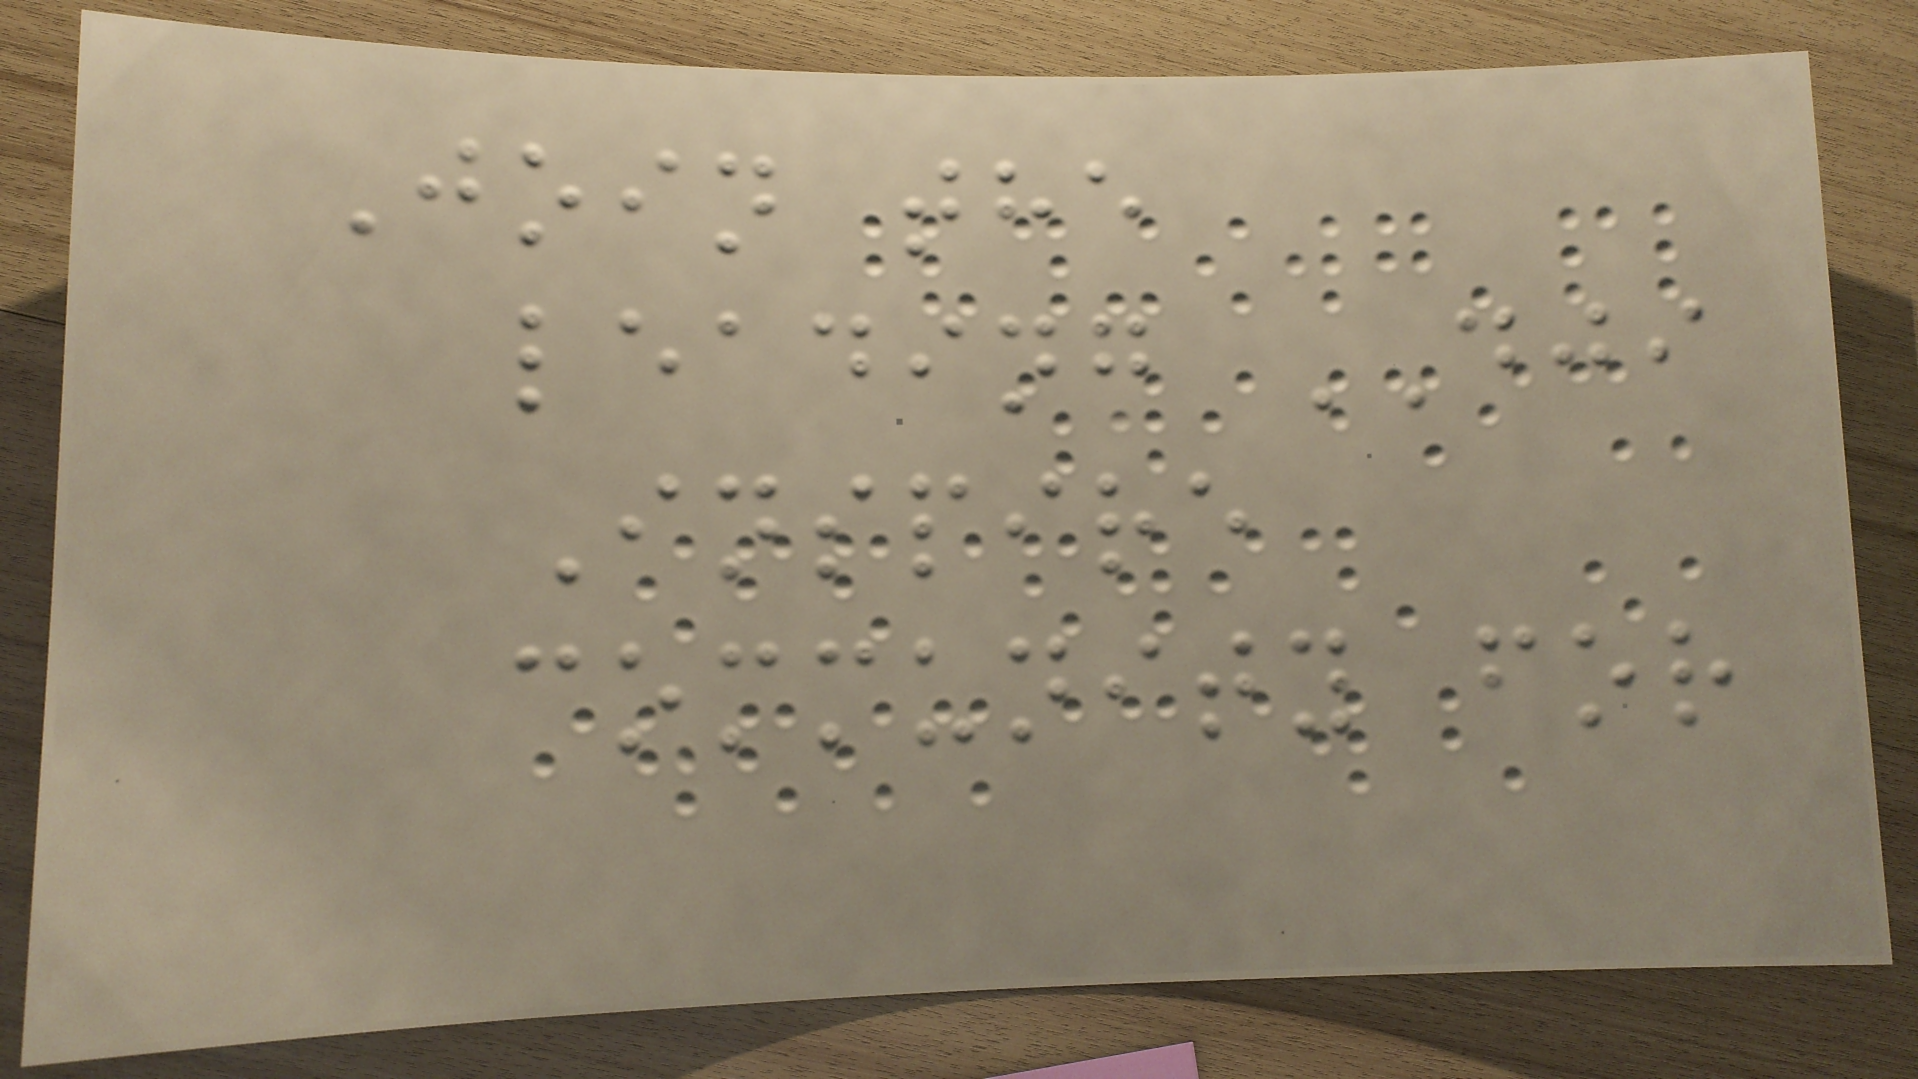Join the
leading DJI
Inspire
community for
